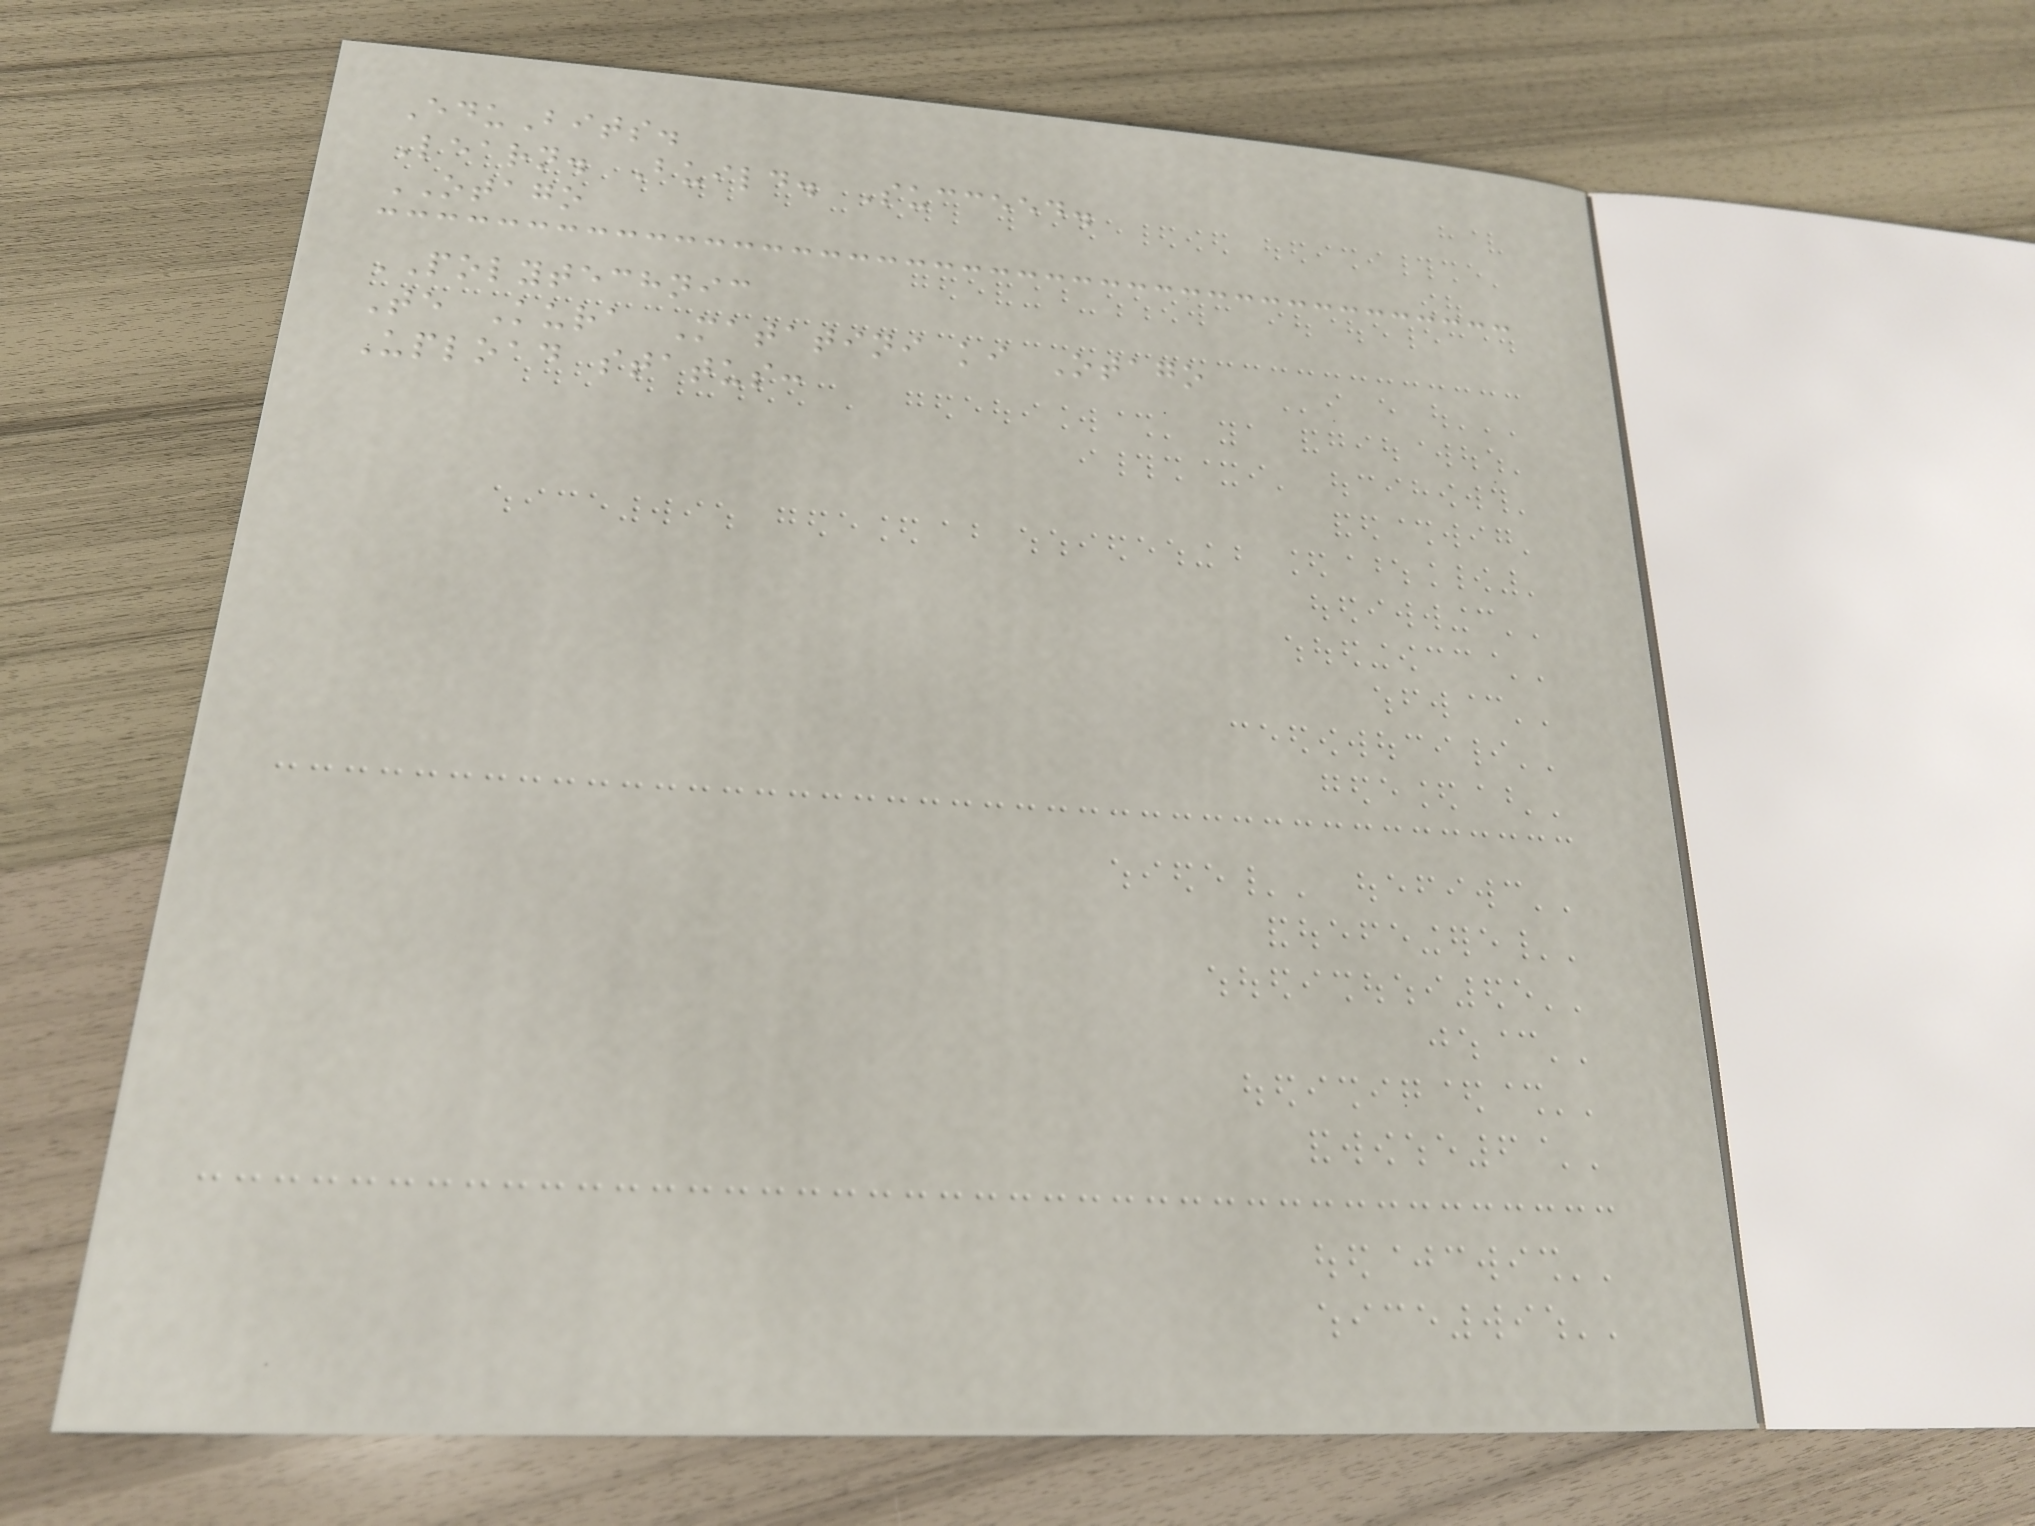EduBits.
Learn. Build. Succeed.
OTAGO
POLYTECHNIC
Te Kura Matatini ki Otago
Upload status:
